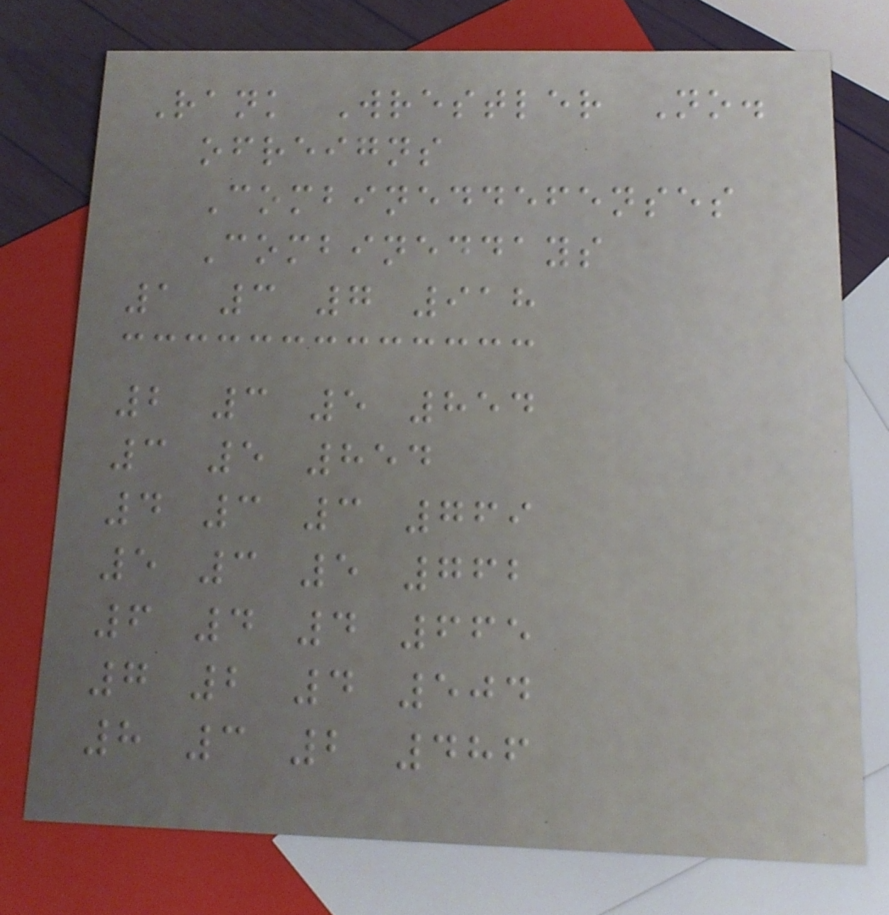Rank Wrestler No.
ofreigns
Combineddefenses
Combineddays
1 3 7 918
2 3 5 854
3 5 854
4 3 3 769
5 3 5 762
6 4 4 665
7 2 4 504
8 3 2 486
